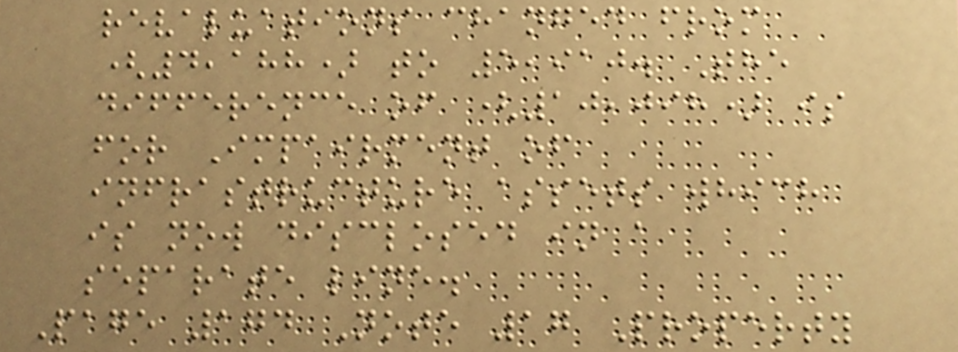revaluations changed from
(4,188) to 5,910. The
difference of (10,098) is
for Impairment of
infrastructure assets which
is now disclosed in a
separate line.
Page 174 Note 17 Property
